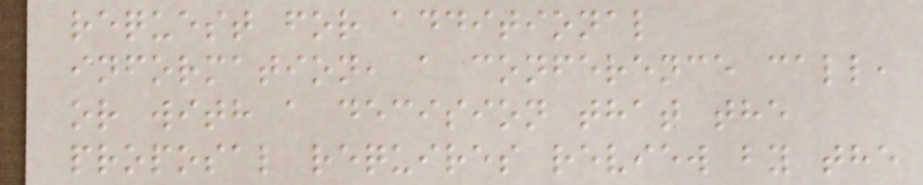request for additional
information, a conference call,
or with a decision that the
proposal requires review by the
